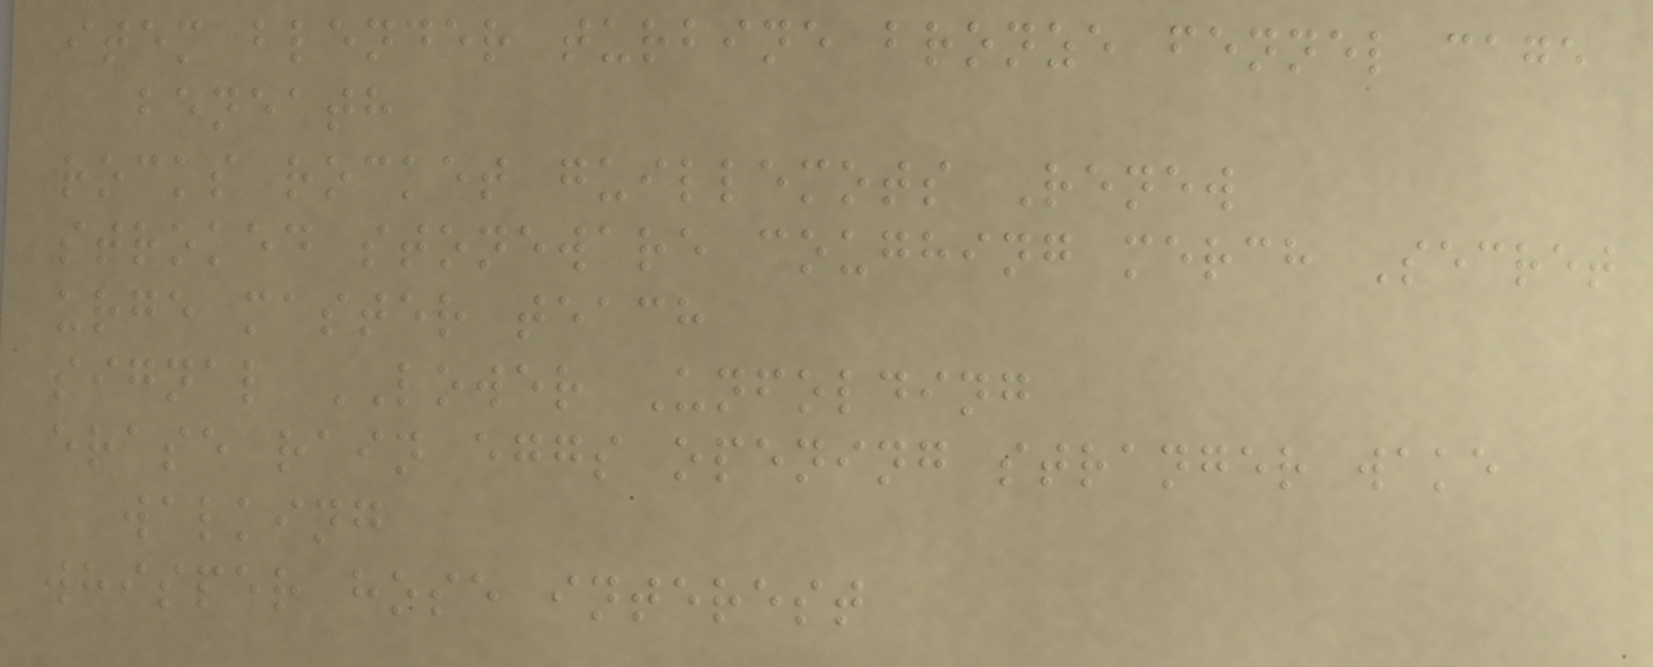item blender turbine bronze fennel cage
beneath
rocks rocket guillemots Renew
stroked stoneware coughing merch Secret
urge master teach
signal LOWER Unfolding
erase rain eggs opening stranger wake
walking
whisper hose interest
